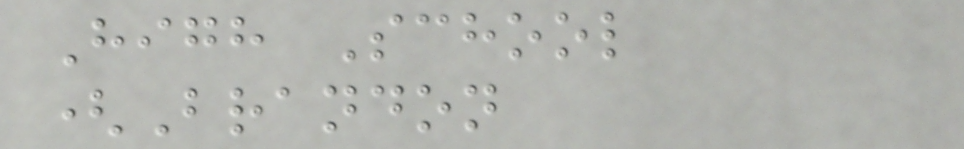High School
(Brandon
